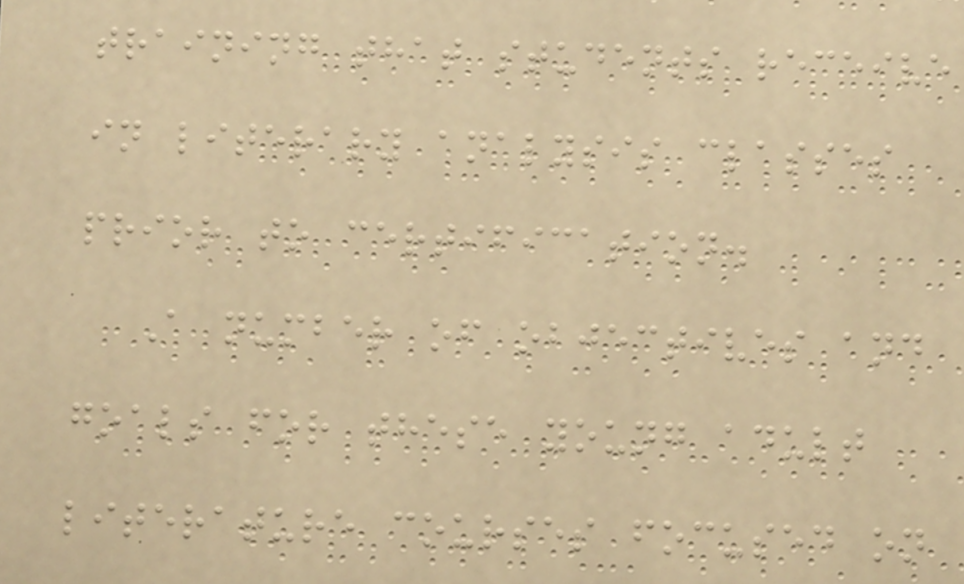training that students receive
in literary analysis classes
prior to certification.
A number of objectives and
goals for these young adult
literature courses focused on
